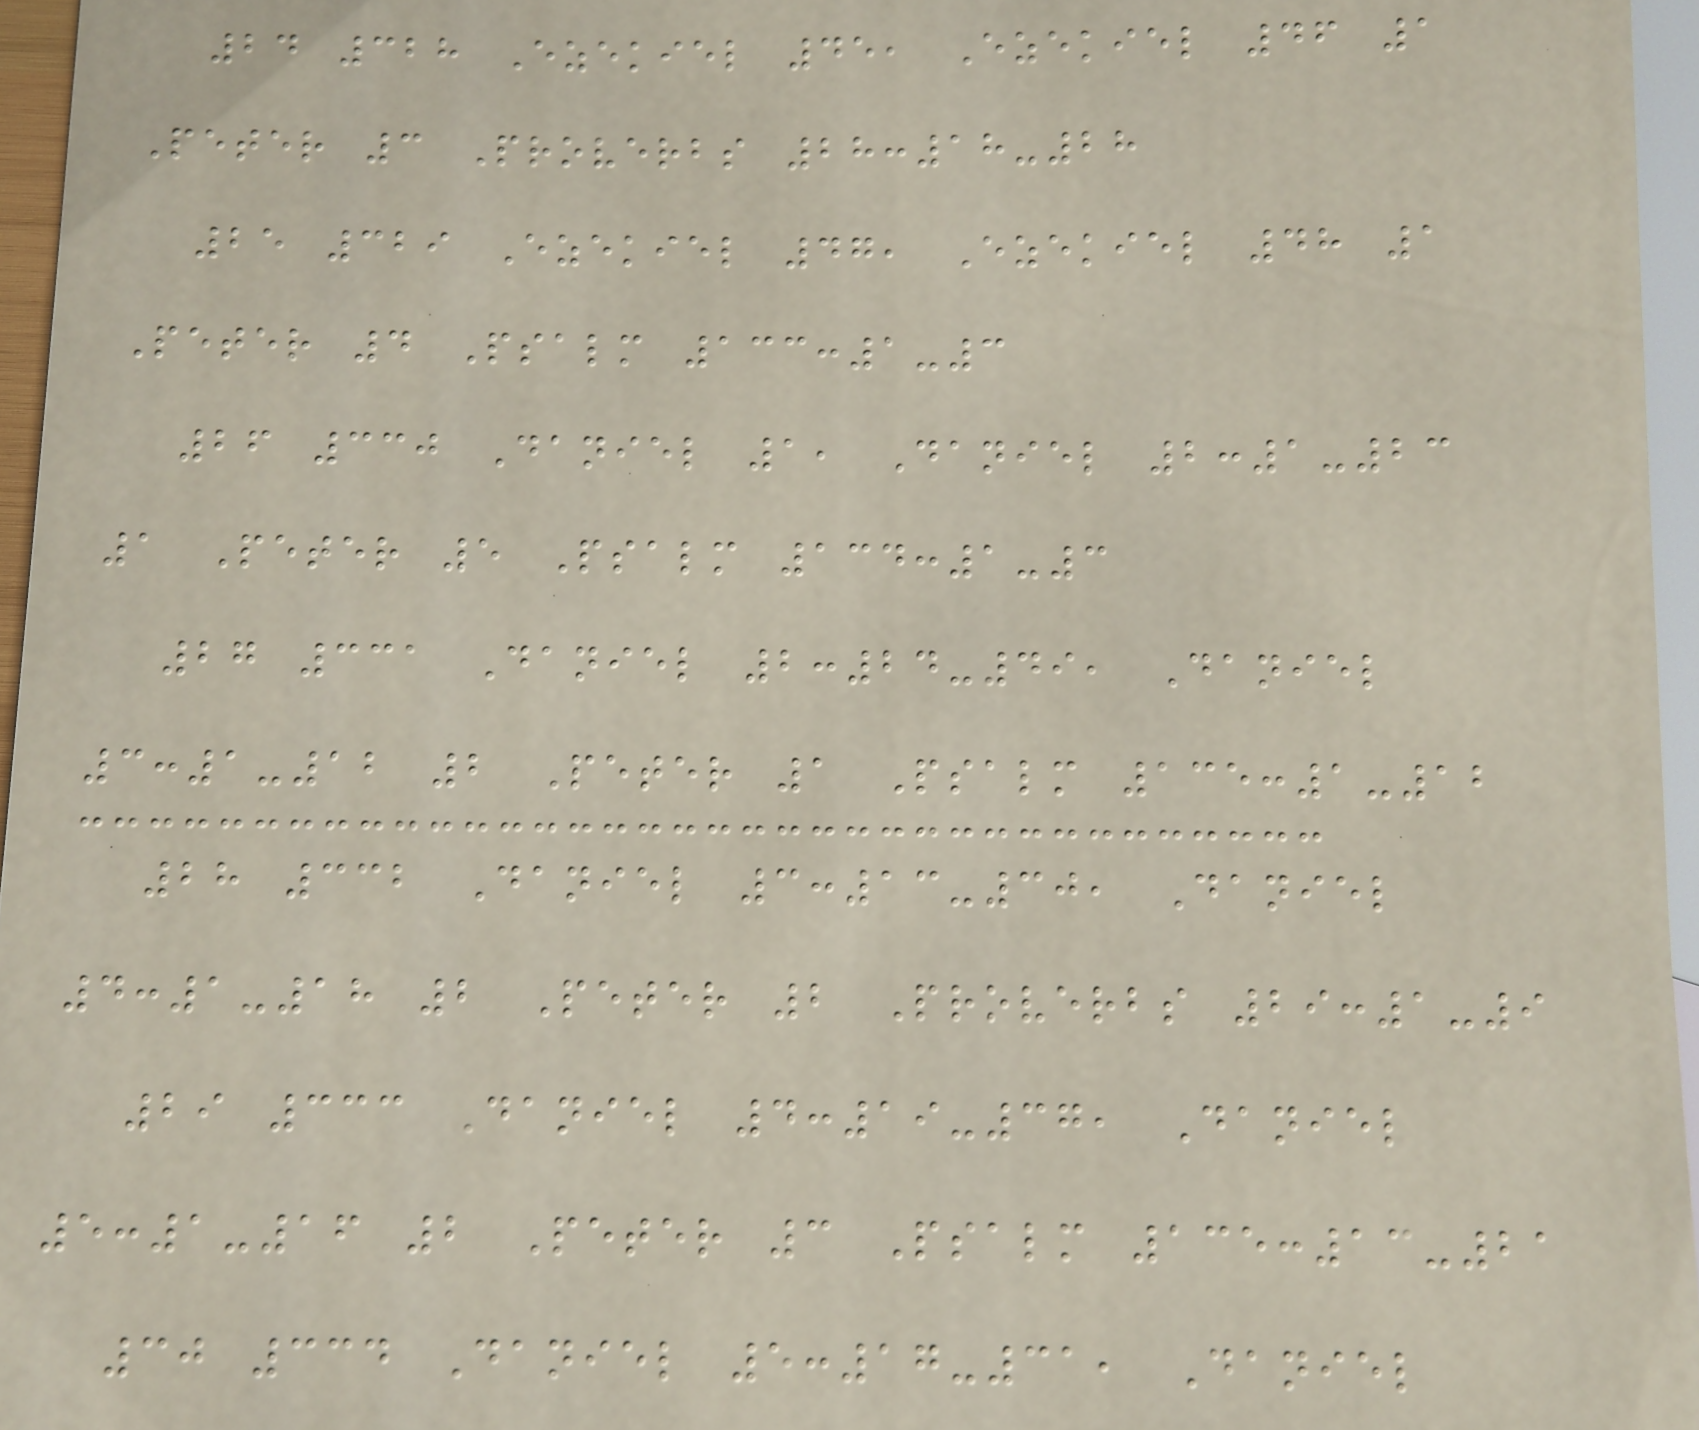24 328 Ezekiel 45, Ezekiel 46 1
Peter 3 Proverbs 28:18-28
25 329 Ezekiel 47, Ezekiel 48 1
Peter 4 Psalm 133:1-3
26 330 Daniel 1, Daniel 2:1-23
1 Peter 5 Psalm 134:1-3
27 331 Daniel 2:24-49, Daniel
3:1-12 2 Peter 1 Psalm 135:1-12
28 332 Daniel 3:13-30, Daniel
4:1-18 2 Peter 2 Proverbs 29:1-9
29 333 Daniel 4:19-37, Daniel
5:1-16 2 Peter 3 Psalm 135:13-21
30 334 Daniel 5:17-31, Daniel
